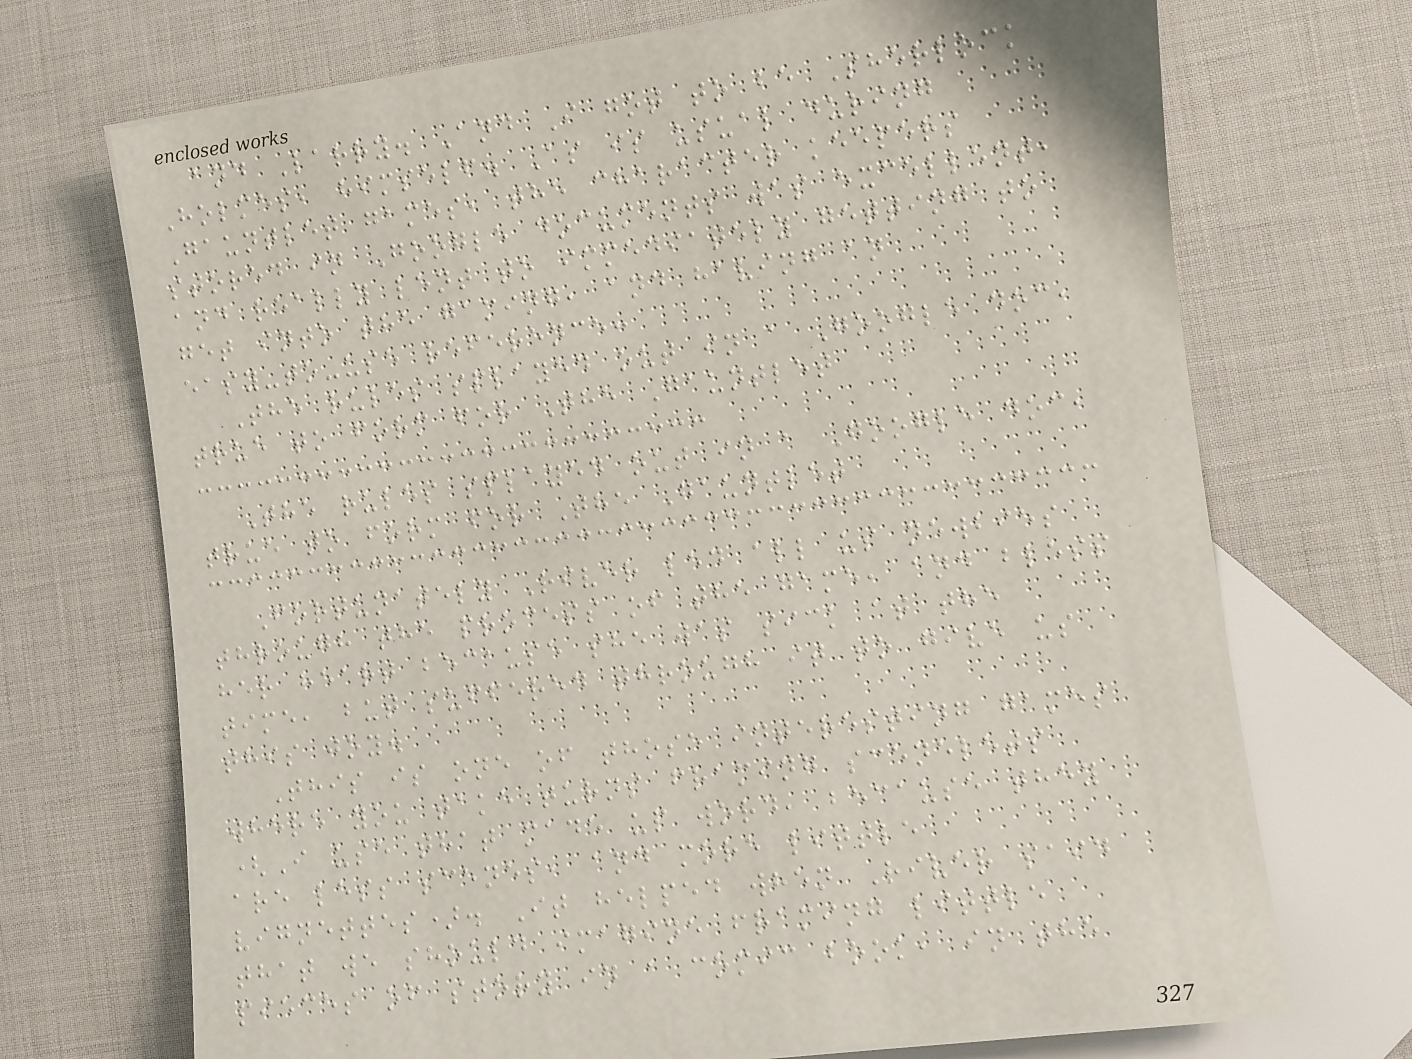and Larry. And I got to be Sherlock
Holmes, himself. As is usual during
Gauntlet games, the character keepers
stored in Google documents was excellent,
and really lent to immediately getting to
get into the gaming, and having an
easy-to-use reference:
The rules splayed out in a Google doc,
true to form for The Gauntlet
The rules splayed out in a Google doc,
true to form for The Gauntlet
Fortunately River led all us newbies
through the process of the game, and bless
her heart because she was sick at the
time, but suffered through it to give us
this joy.
This is one of those interesting games
where you take turns framing scenelets
(I use that made up word, because they
are less scenes, and more little
vignettes). It helped when River said
that we should imagine framing little
pieces of story in a comic book, in the
